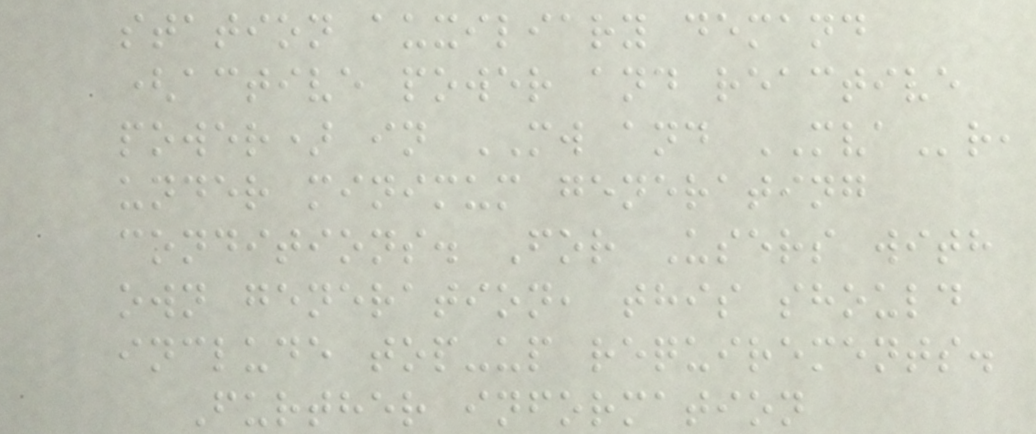station auxiliary demand
(active power and reactive
power) in MW and MVAr,
under minimum generating
conditions. For Users with
own generation, this should
include top-up requirements.
Further information
